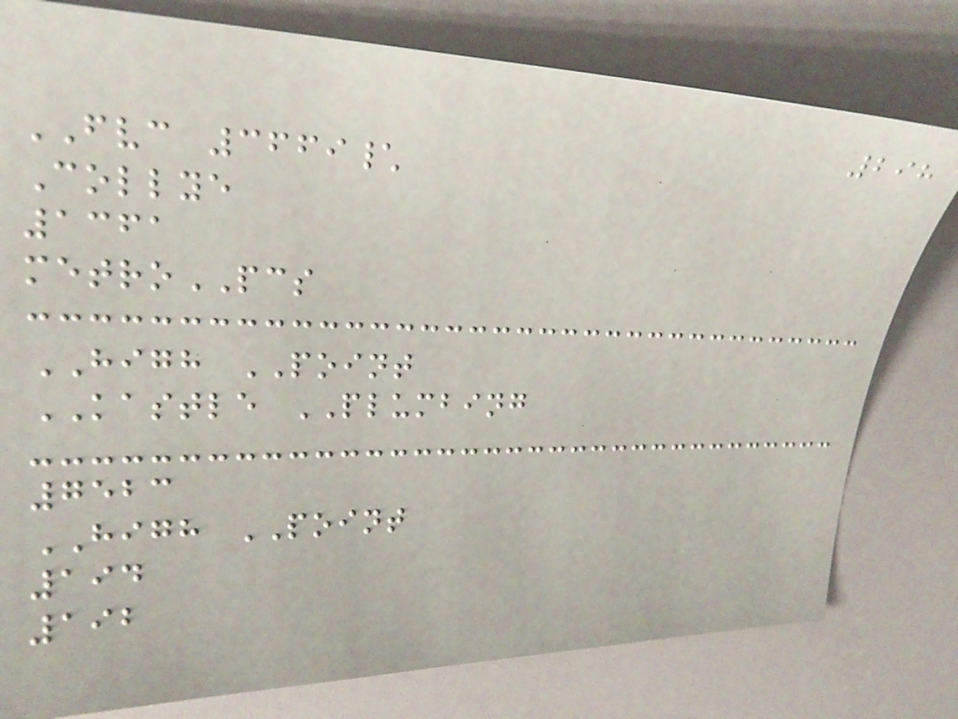298
FVC 3669\
Collye
1361
metroPCS
HIGH POINT
KASTLE PLUMBING
7523
HIGH POINT
194
192
